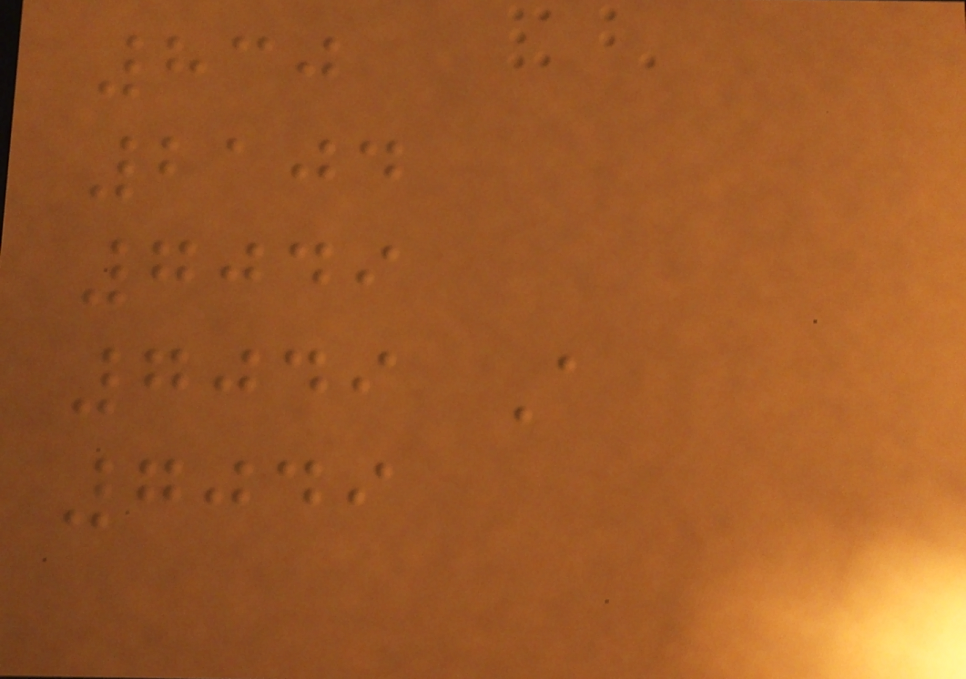830
2104
7049
7049 A
7049
